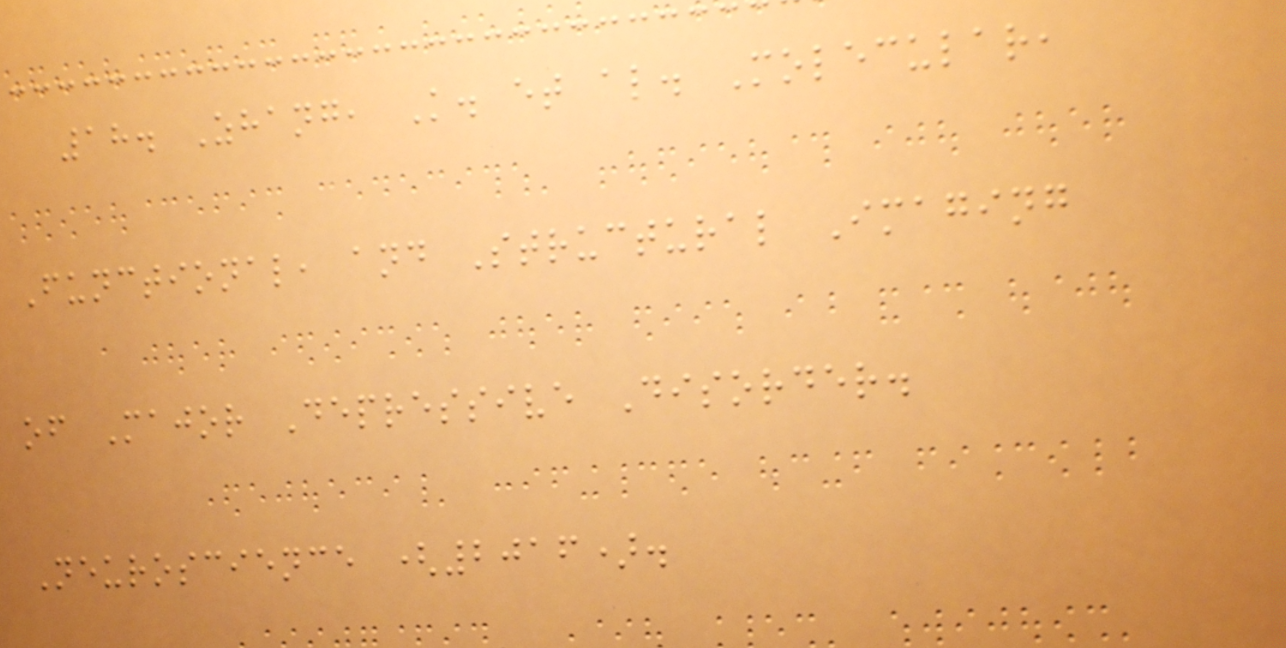18. Zhang, K. et al. Molecular,
Functional, and Structural Imaging
of Major Depressive Disorder.
Neuroscience (2016).
